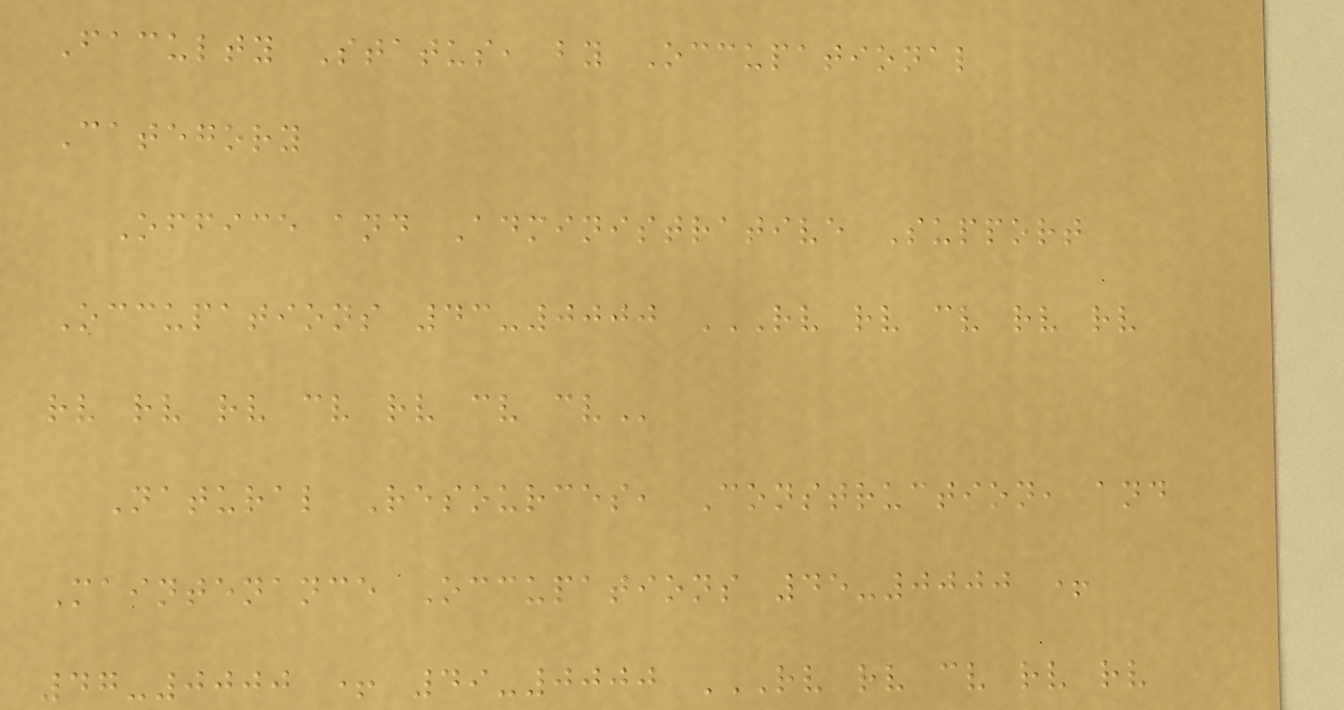Faculty Status, by Occupational
Category
Office and Administrative Support
Occupations 43-0000 RV RV CV RV RV
RV RV RV CV RV CV CV
Natural Resources, Construction, and
Maintenance Occupations 45-0000 +
47-0000 + 49-0000 RV RV CV RV RV
